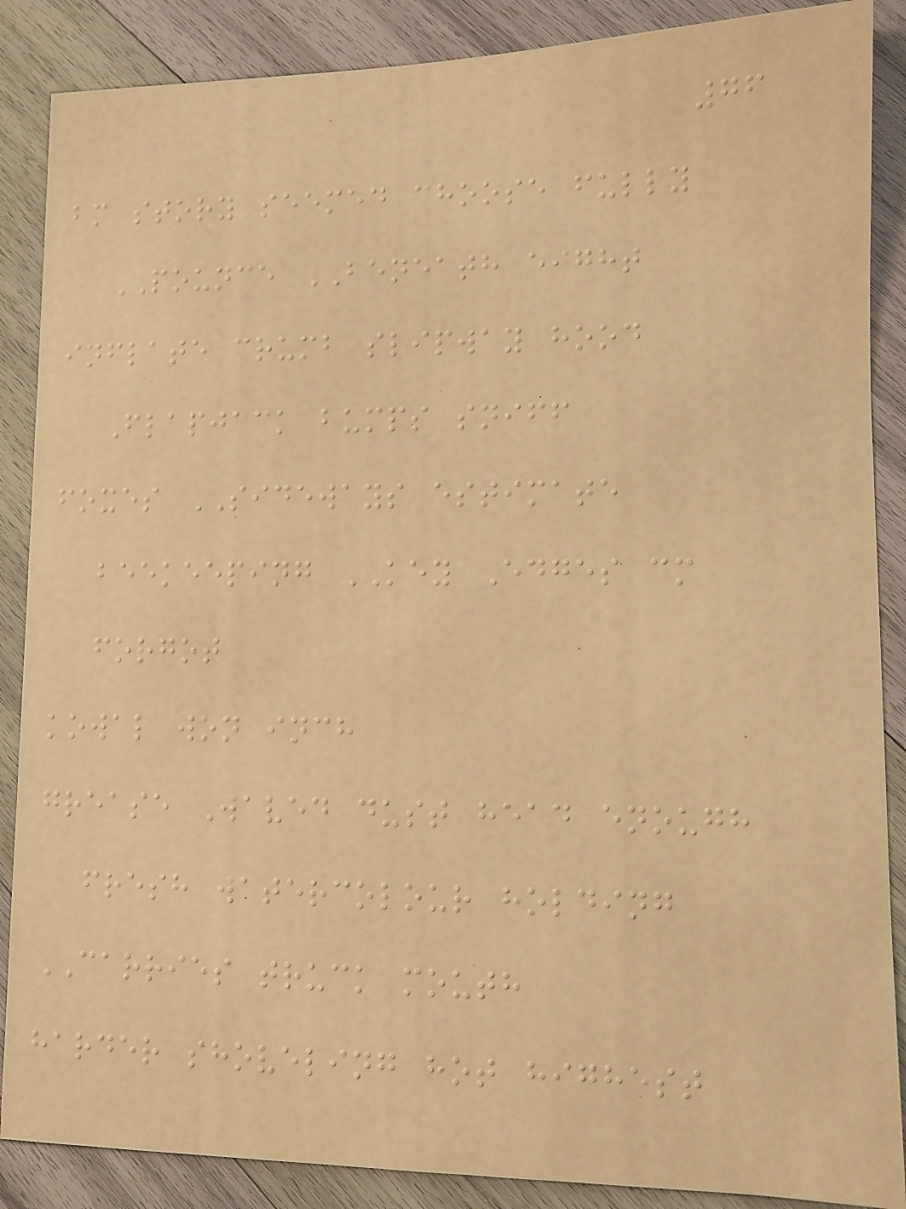76
bm story seemed choose fully
POUNCE BENEATH eight
inflate crumb slipway hood
Flapjack bumps sniff
foxes SIDEWAYS estimate
beekeeping KEY Edges cm
forgot
kowal won inch
grease Waved dust head enough
fresh watercolour holding
CARRIES truck mouth
harder shoveling hot highest
